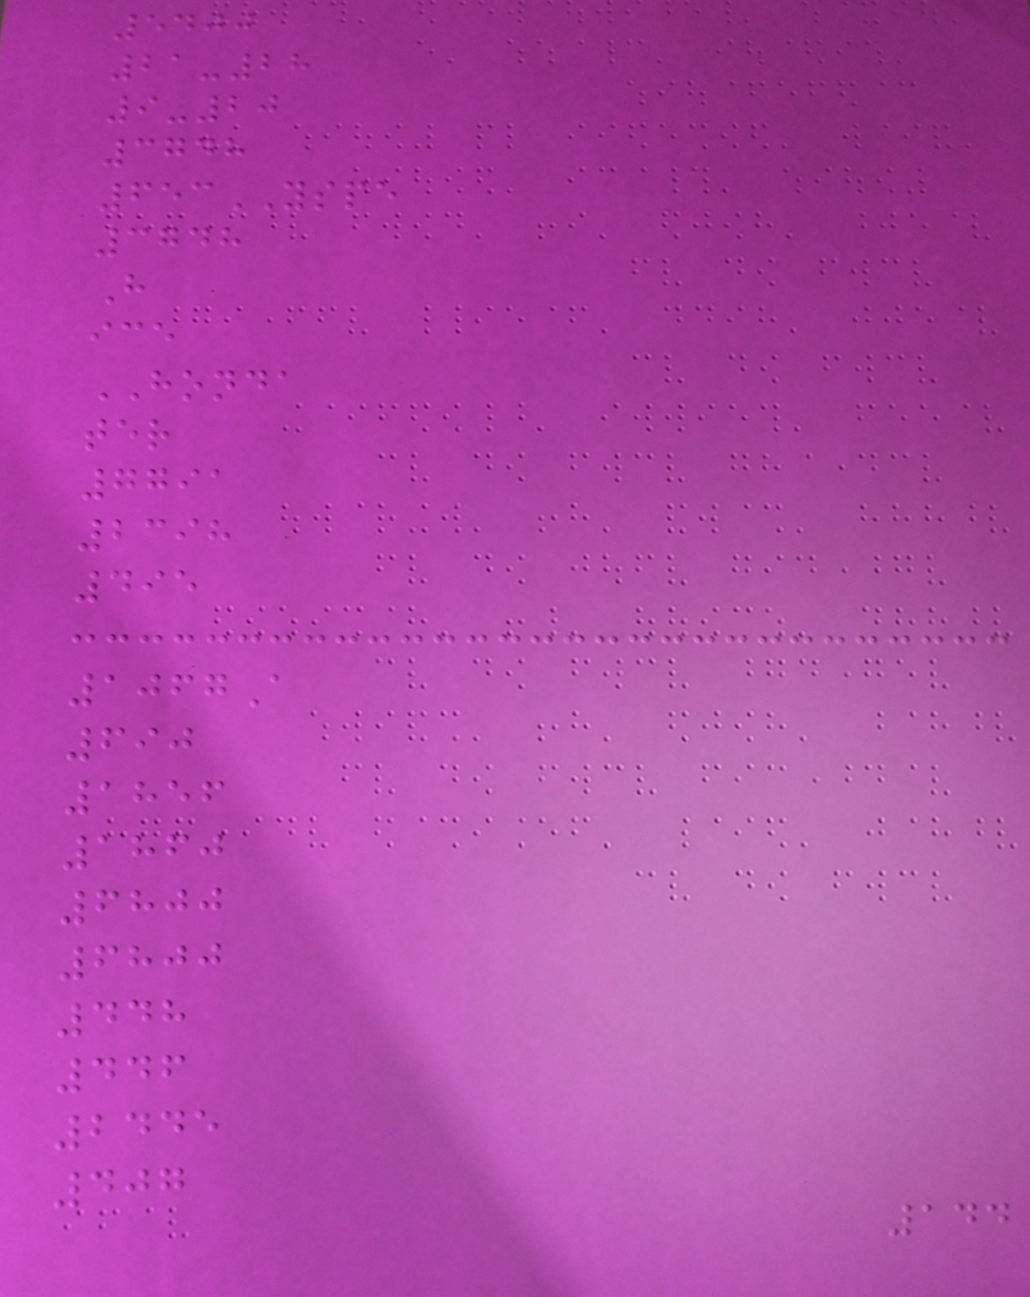5400
21-28
9-20
3748
653YSPE
3748
H
ice
HONDA
ter
7791
2398
495
1067A
690
1856
1860
6800
6800
448
446
2445
407
144
